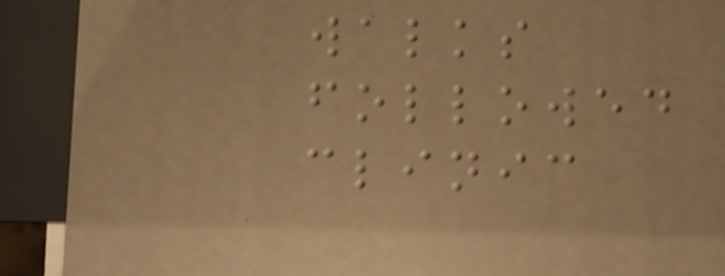walks
followed
clinic
